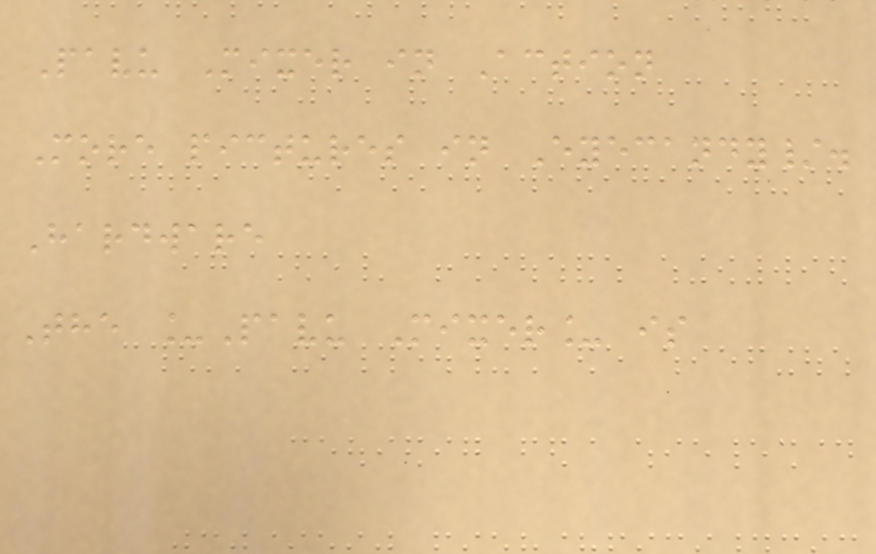Pavu Mixer in Action
More pictures in Eyecandy/.
Hardware
The _Pavu Mixer_ is
